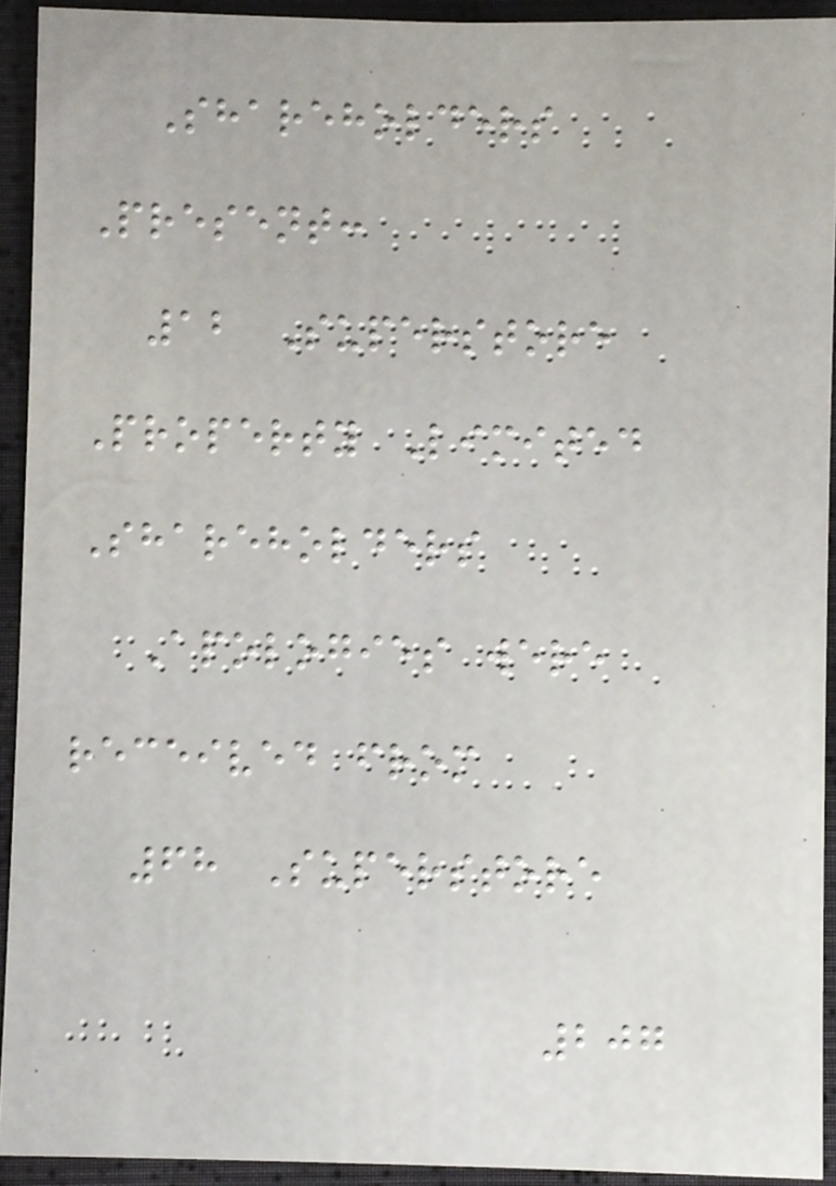Shareholders
Present:
12 Superstore
Property Limited
Shareholders
Apologies were
received from
68 Superstore
207
